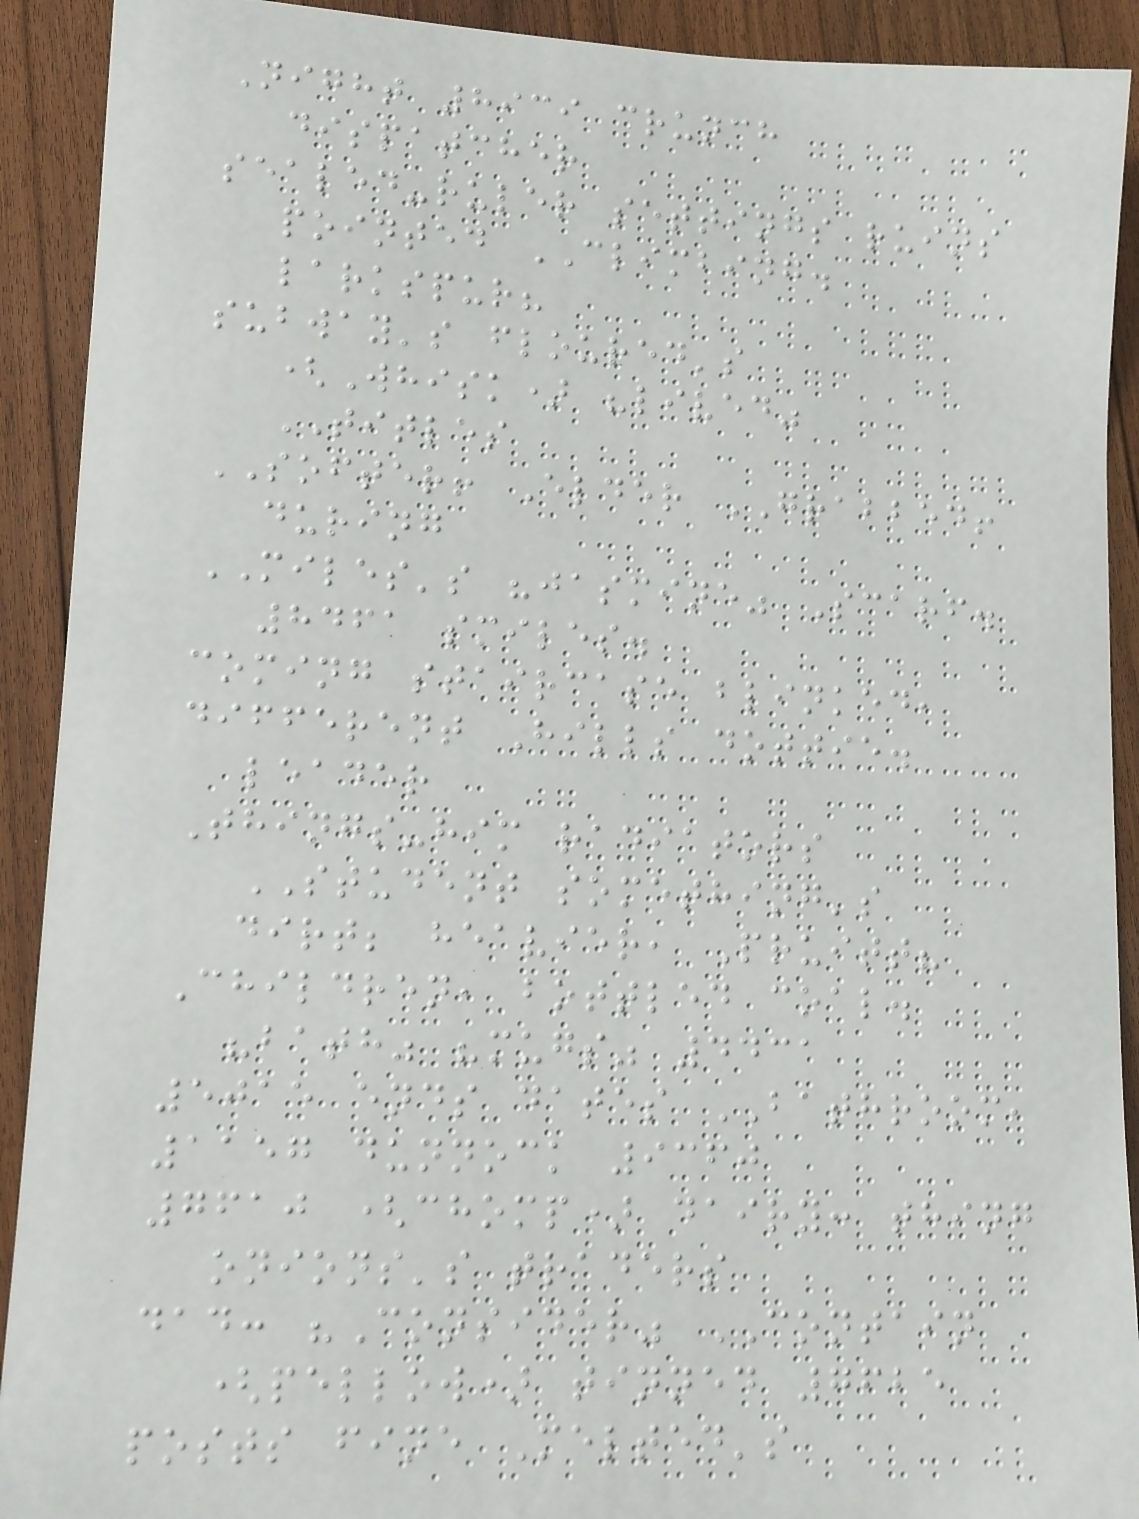Night 8939 crunch
dispatcher
sealed-ruler settings ruins
pointed CLIMBING.
larkspur?
subway's floured's
(Whisk) "lived"
TITLES
SOFTER! Elder GRABBED!
during
MILES's "jasmine" Scarf.
8461 smiles.
coming staircase blinked,
different Hills dottie.
leader
Things-him radiators
STUDENT something's
dirt; heavier, Pruitt?
Children, bottled coal.
"bath" "mugs" 4431
5015 ends dates BATHROOM,
1157 dunnock 9360
7610 (chomp) dairy: thing
onions's traders
dad: "Consider" CONTAIN
(pellow) tinned 7625
posts fine Melted's
